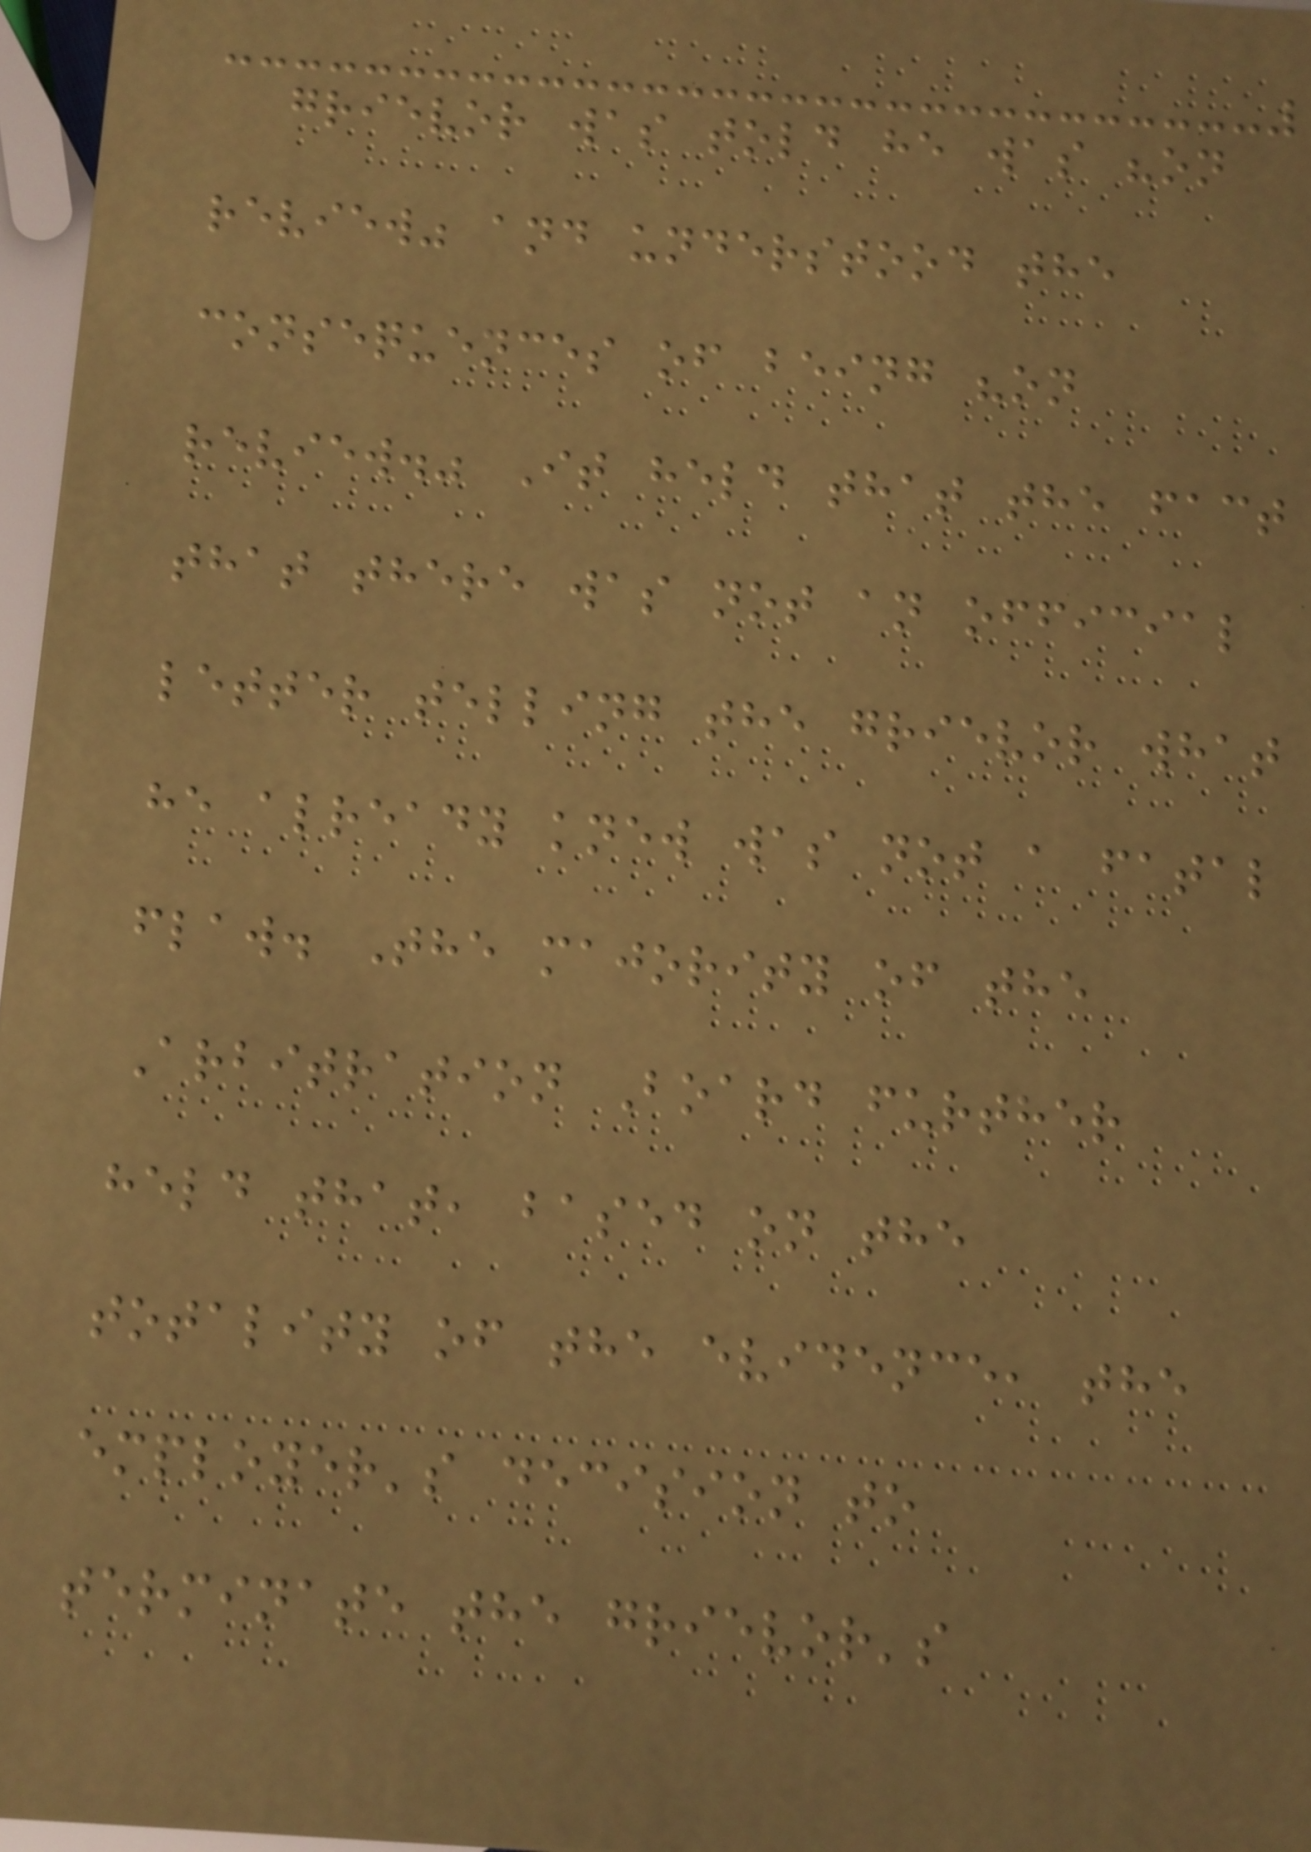grievor was told he was "on
review" and understood the
consequences of being "on
review." It held that the fact
that there was not an official
letter telling the grievor what
he already knew was not a fatal
flaw. The majority of the
Arbitration Board further
held that, based on the
totality of the evidence, the
employer's decision to
terminate the grievor's
